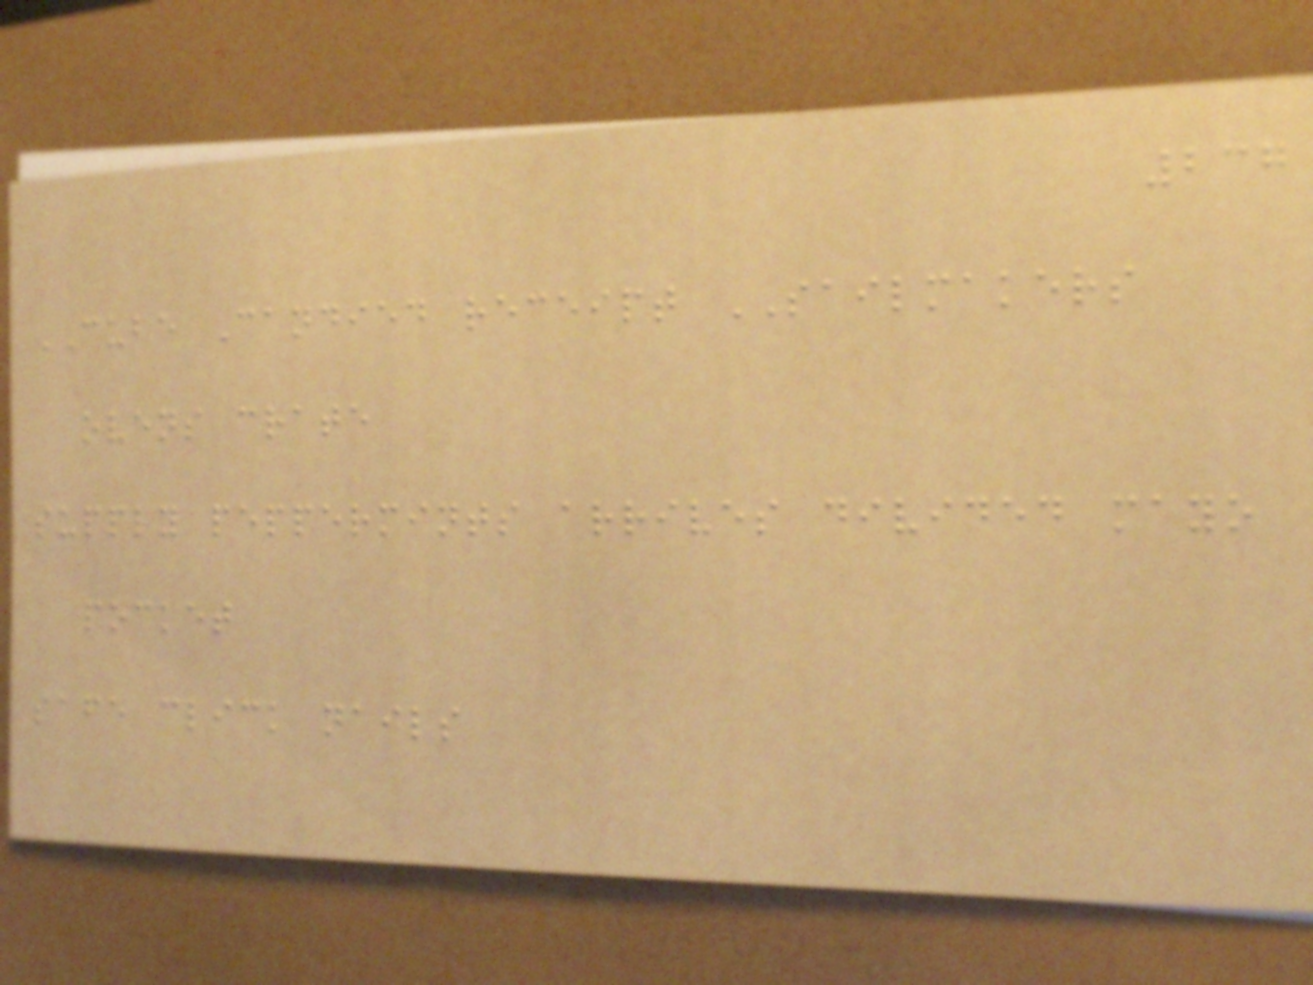237
CUBE Candied receipt SAILMAKERS
ovens crate
supply peppermints arrives divided mayo
pocket
safe click nails
